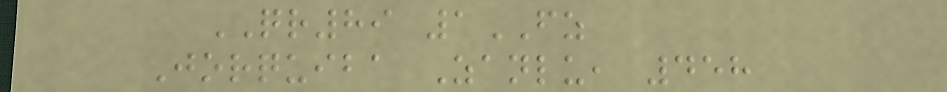QR89 1FZ
Jorquiba Zanlu, 458
